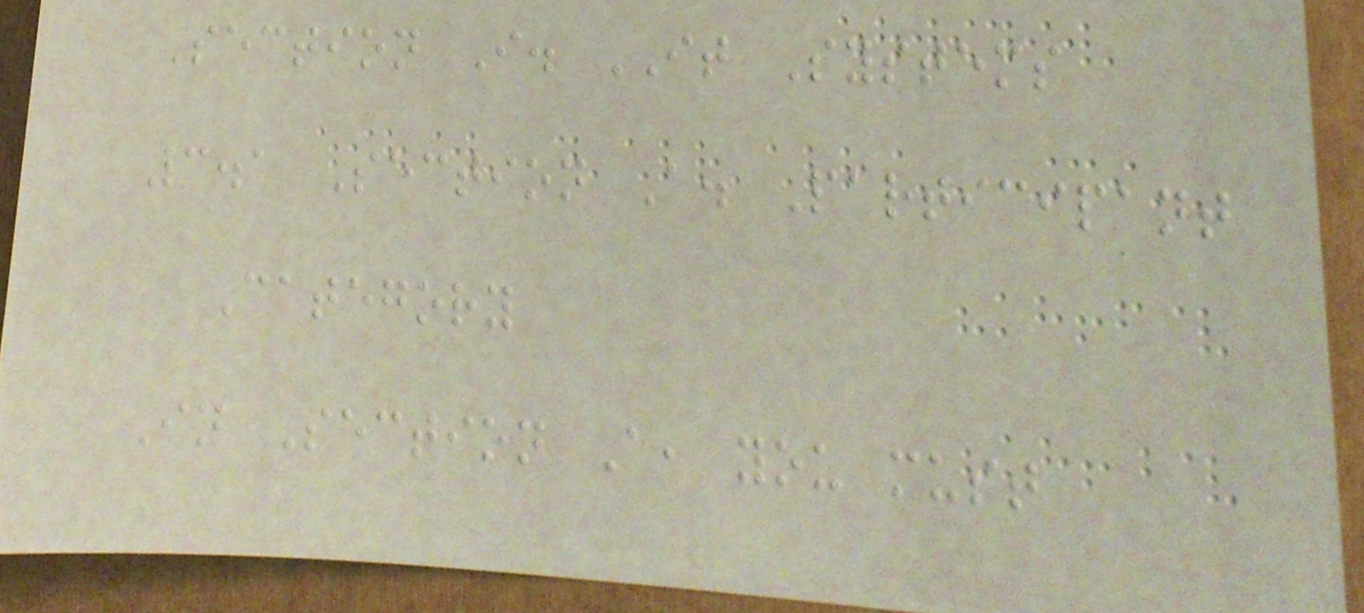Section I. IT Systems
3.1 Section A. Participant
Category
In Section A, you must
